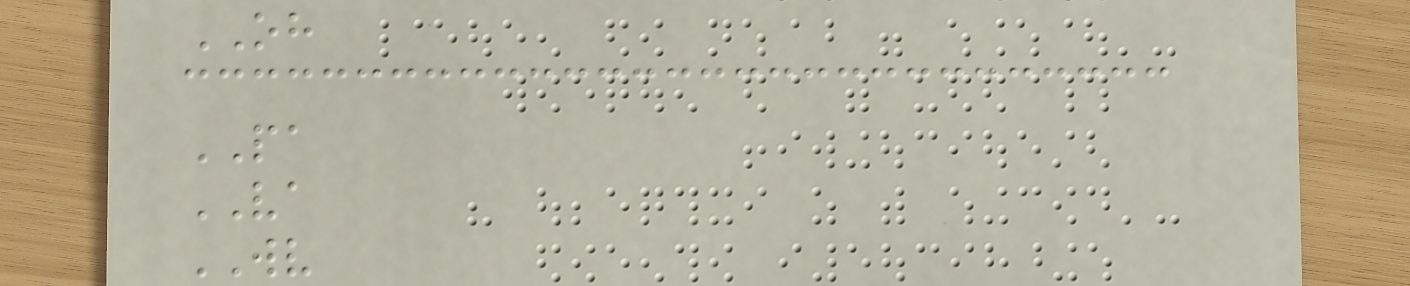OH
PA
VA
WV
